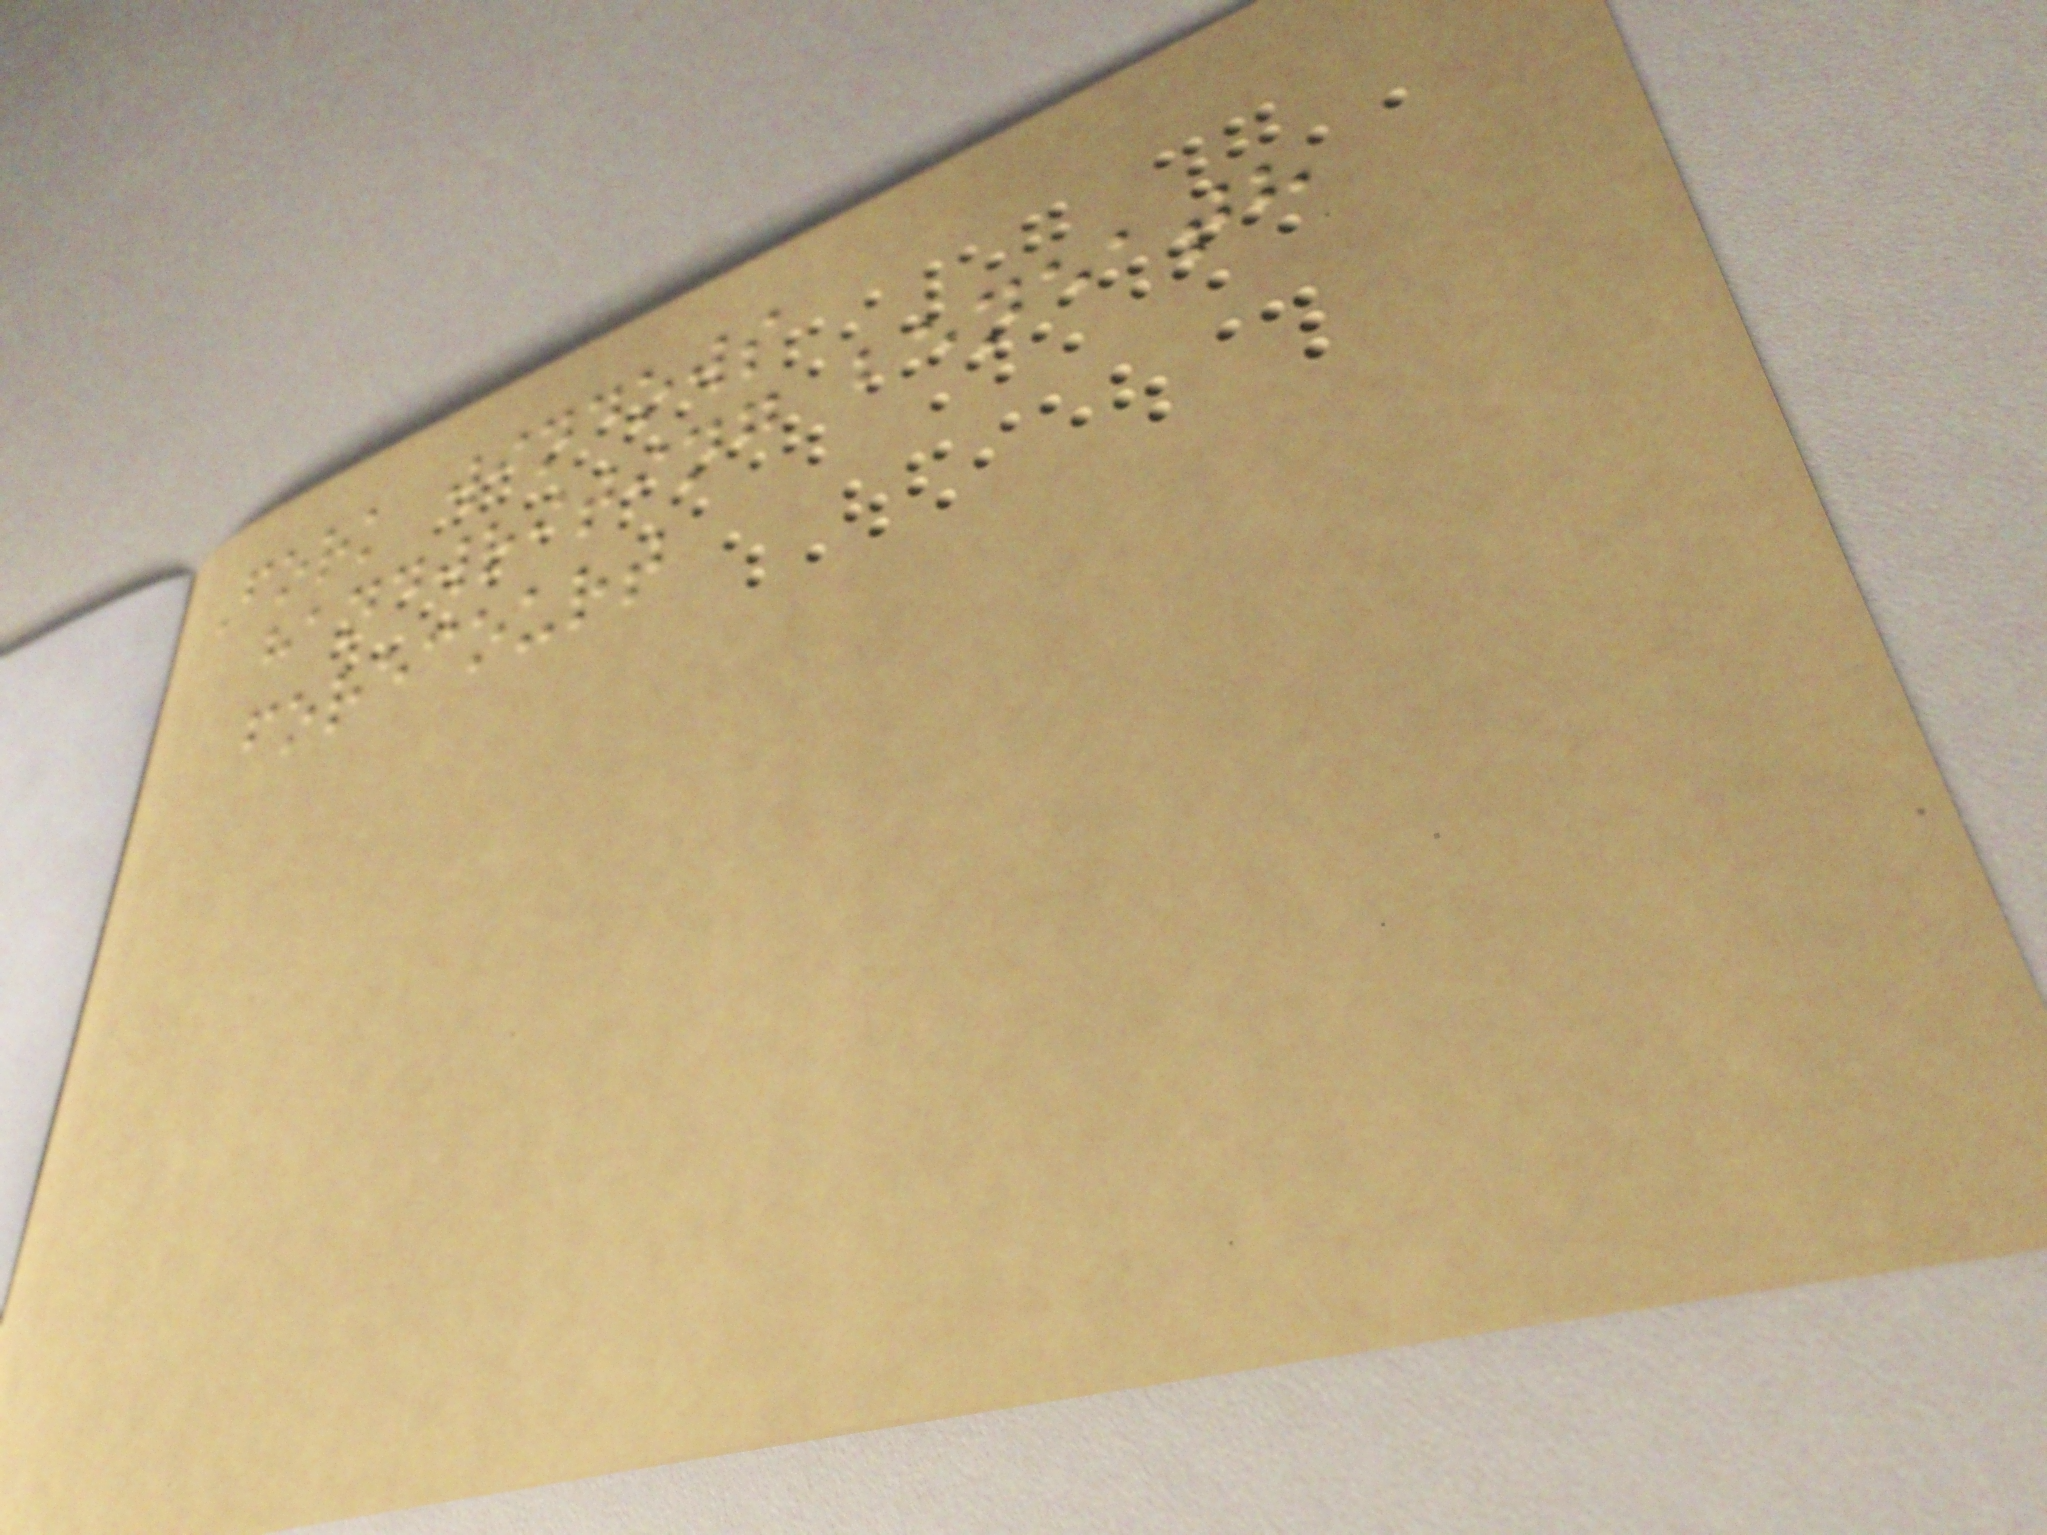Fork windows
handwriting beneath
forecourt
